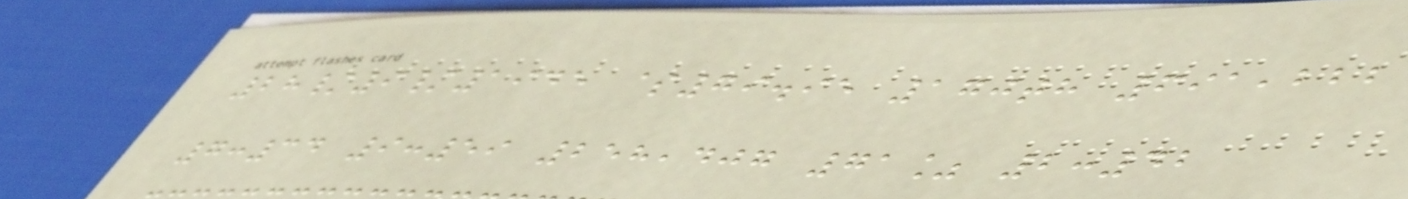28/9/1945 $79.95 170th 691,222
7:34 9:59 258,407 71% 2:42
